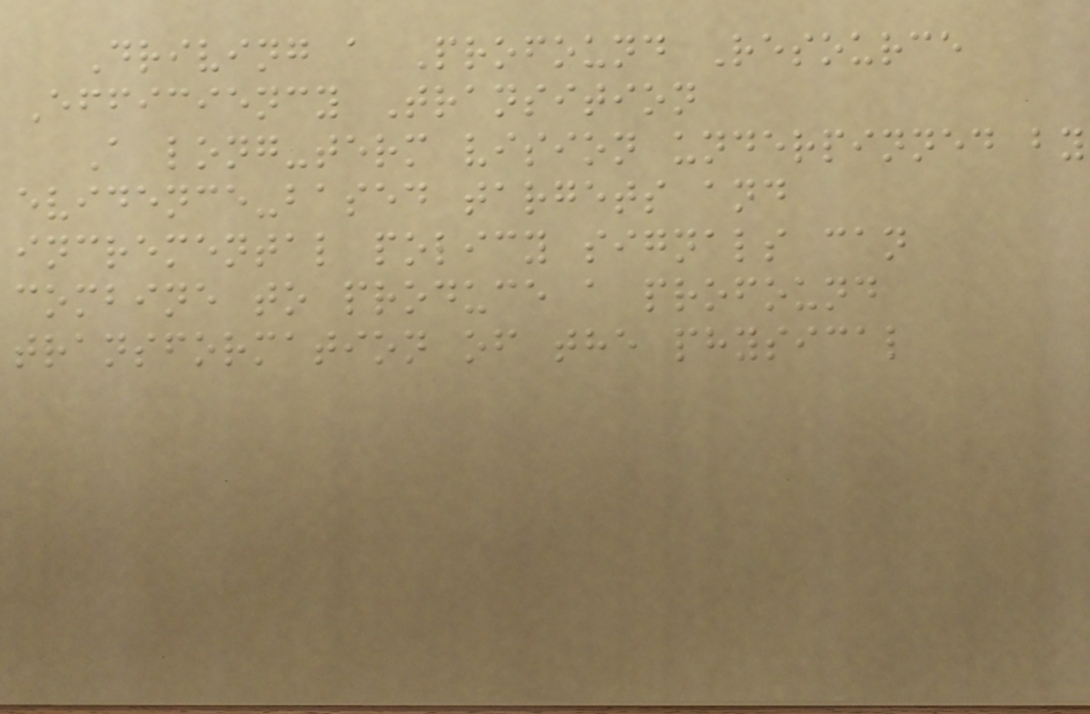Driving a Profound Resource
Efficiency Transition
A long-term vision underpinned by
evidence-based targets and
incremental policy signals can
combine to produce a profound
transformation of the physical
